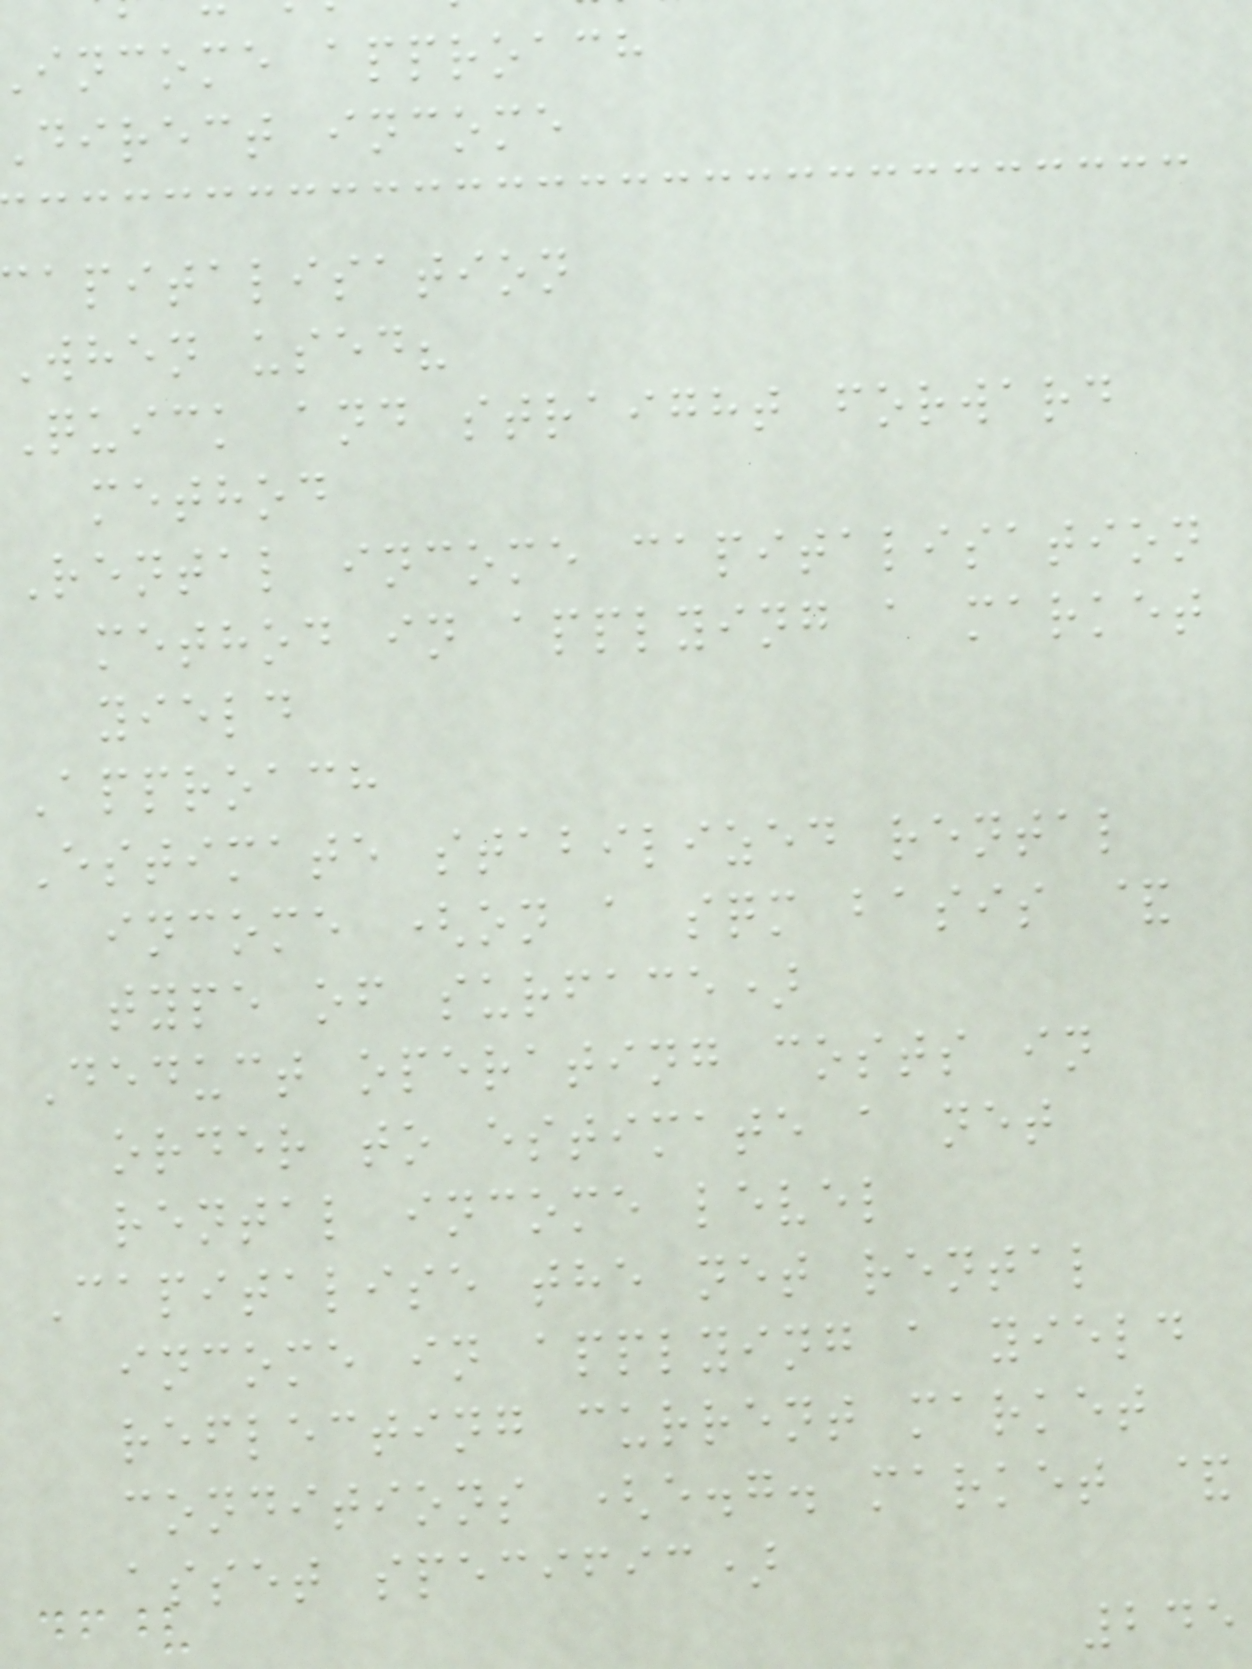income approach
direct income
apitalisation
When used?
Quick and straight forward
method
Rental income capitalisation
method in applying a market
yield
Approach
Estimate stabilized rental
income (on a sqm basis &
type of surface)
Deduct operating costs in
order to estimate a net
rental income level
Capitalise the net rental
income in applying a yield
reflecting current market
conditions (e.g. market &
asset specific)
245
